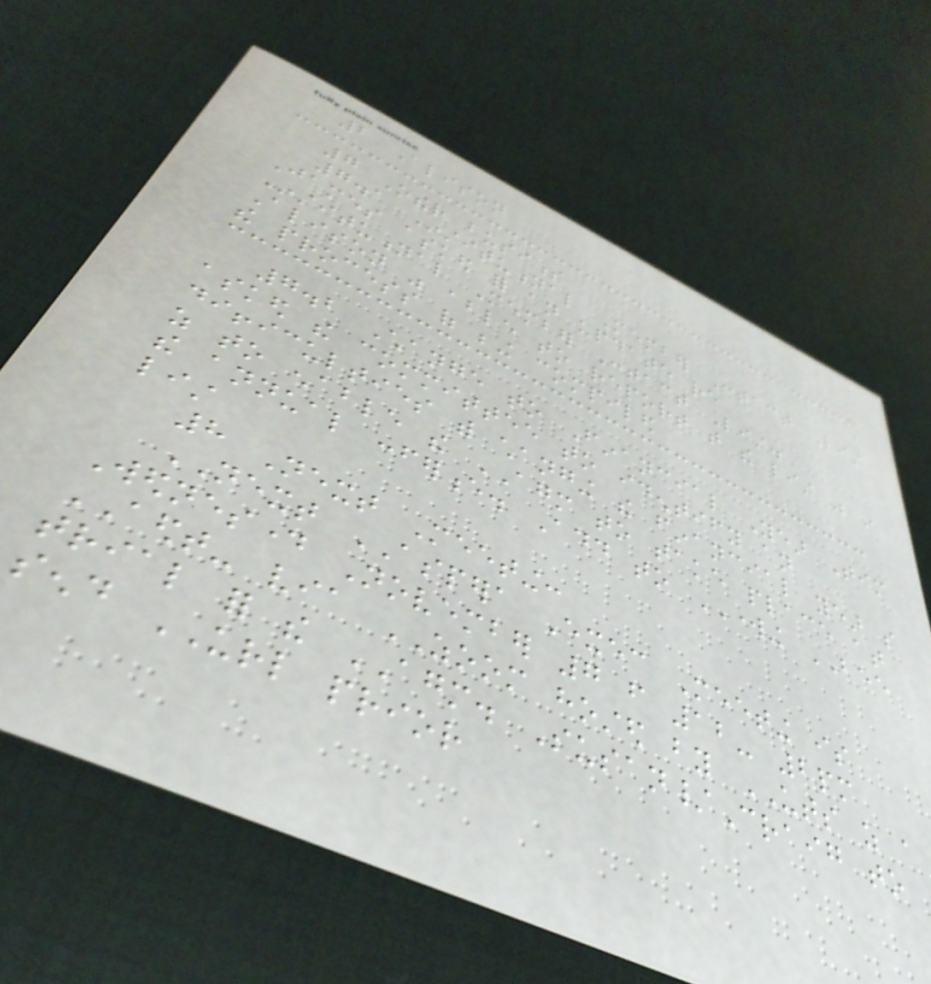2 Alison
7 Other business
7.1 Institutional Member Contact List
James asked for an update re
Institutional Member Contact List.
Alison was able to report that the list was in
the process of being compiled
7.2 Change to Financial Year Tim
asked the committee to identify an
difficulties with changing the financial year so
as to enable the AGM to take place at
the annual conference. Add to WORKING BEE
list
8 Next Meeting:
NEXT ASPERA Exec Meeting is
Wednesday November 7 from 12- 2pm
AEDT- via ZOOM hosted by UTS as a
trial for the AGM. Susan/Craig to
send URL prior
